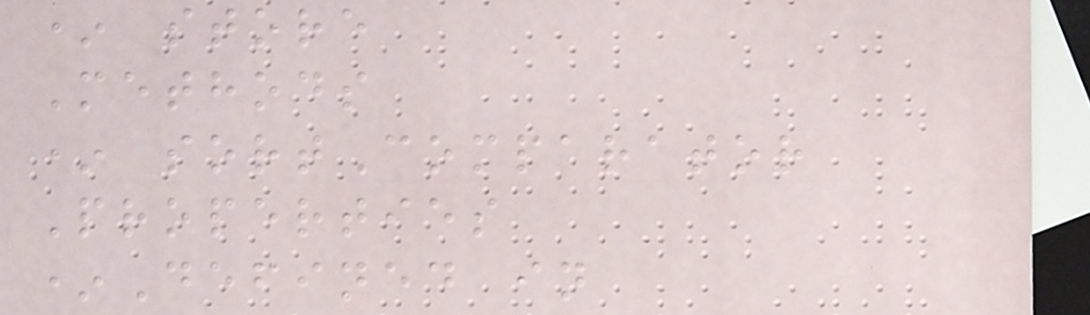* store
Methods
* sortComparator
Properties
*Defined in
